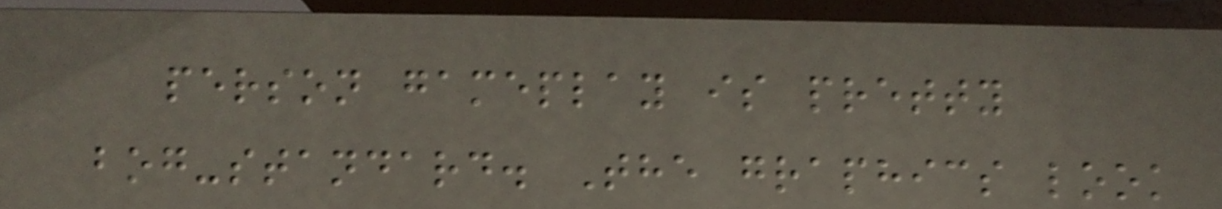person gameplay is pretty
bog-standard. The graphics look
